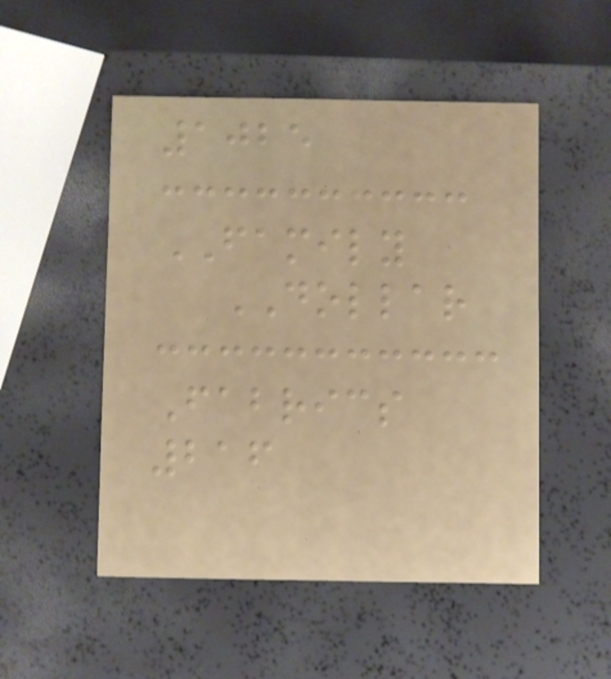1025
FAMILY
DOLLAR
Fabrics
216
